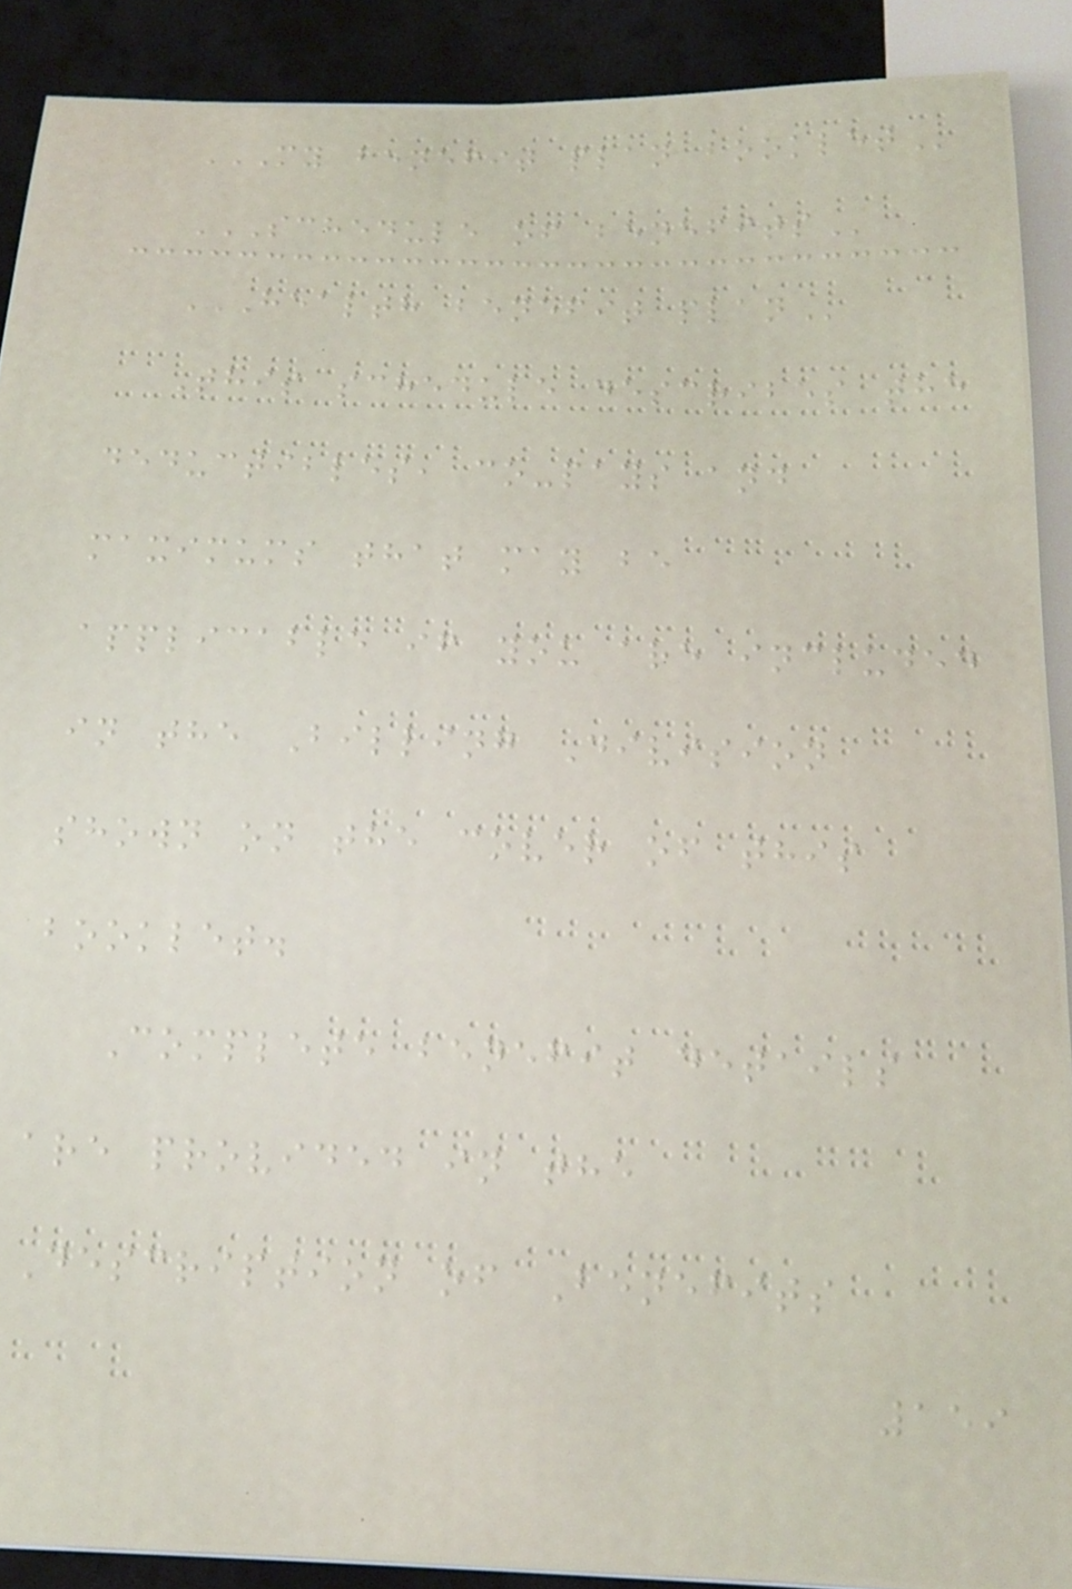MY BENEFIT PLAN BOOKLET
SCHEDULE OF BENEFITS
HEALTH BENEFIT PLAN
This schedule describes the
deductibles, co-pays and
maximums that may be
applicable if you are included
in the Billing Division
shown on the cover of this
booklet.
Complete benefit details
are provided in the
Description of Benefits
159
